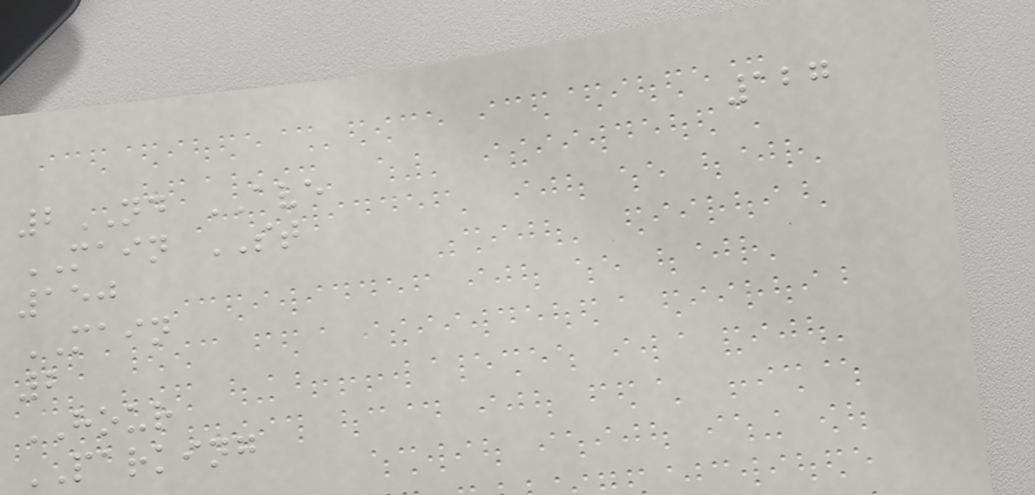127
2ND AVE
MAIN ST
150
MAIN
2
HOUR
PARKING
